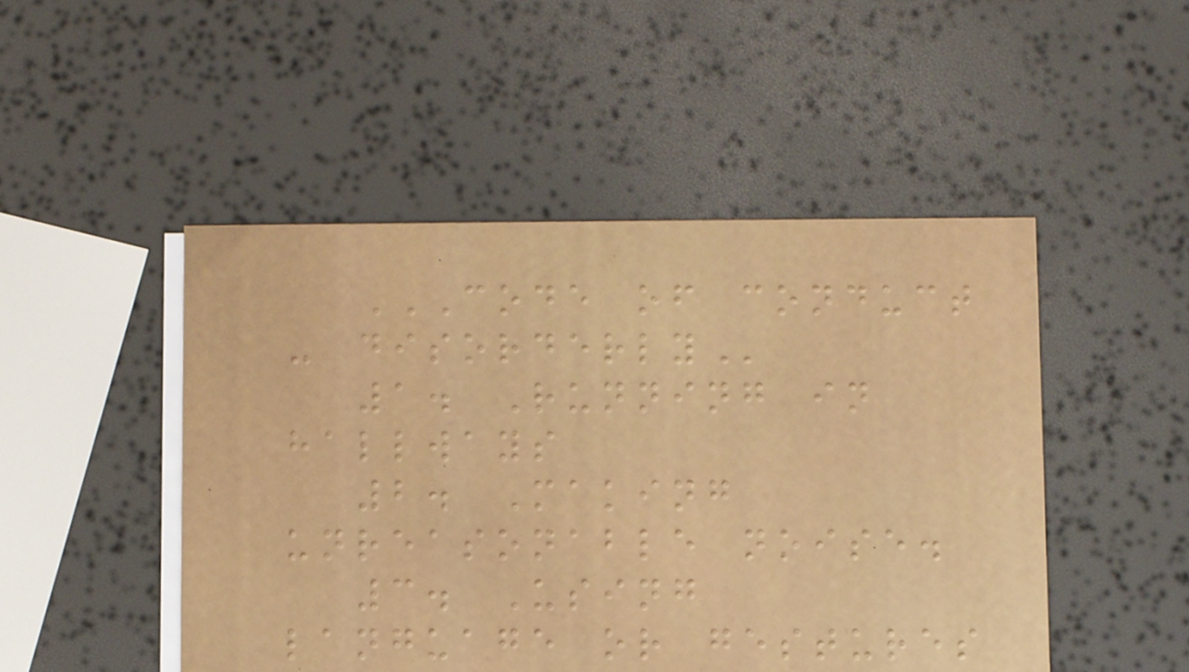CODE OF CONDUCT
- DISORDERLY
1. Running in
hallways
2. Making
unreasonable noise.
3. Using
language or gestures
